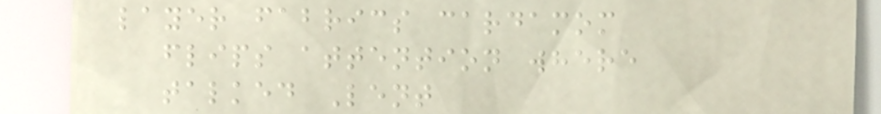layer fabrics cardamom
flips attention where
talked Lent
